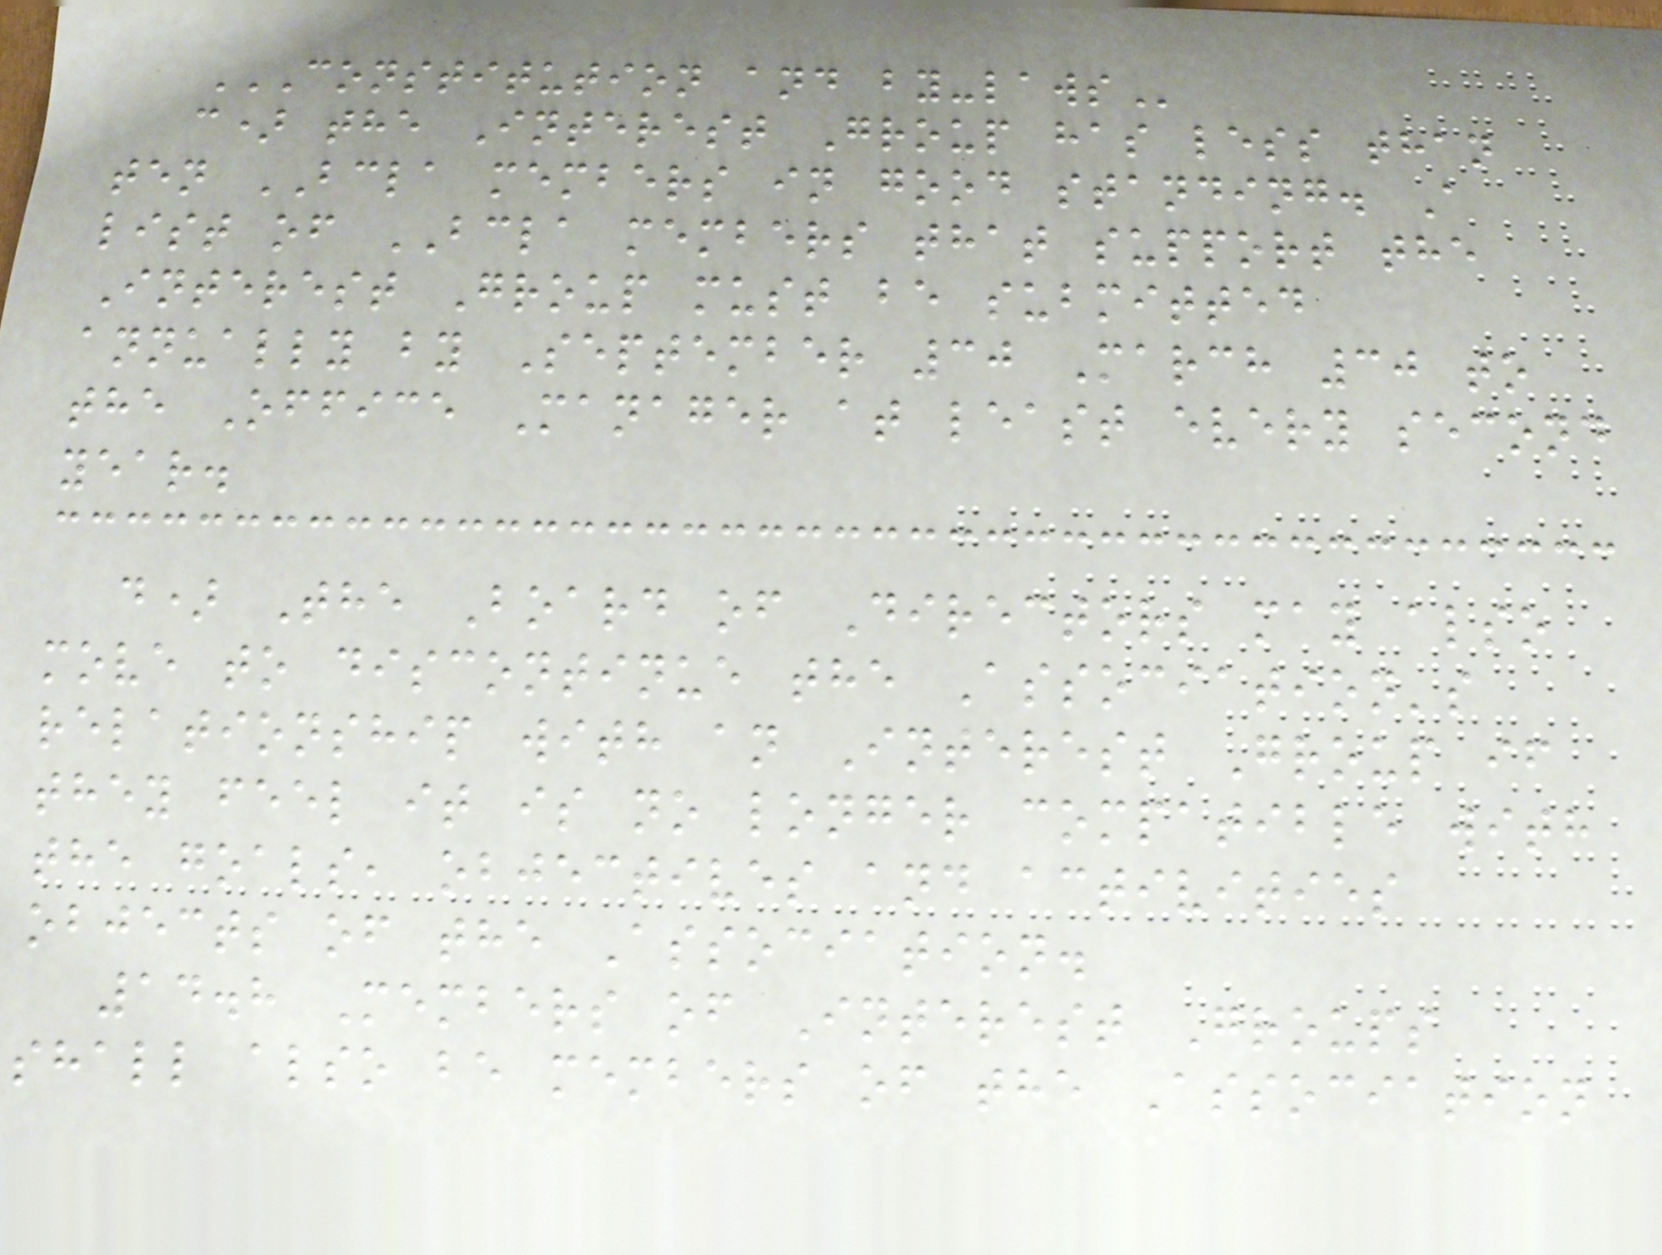CONSTITUTION AND BY-LAWS
c) the Interest Group has less than
ten BCLA members in good standing. A
list of BCLA members that support the
Interest Group must be submitted
annually by September 30 March 30 to
the Office Manager at least every second
year.
d) The Board of Directors may also
move to discontinue the Association's
relationship with an Interest Group if
they feel it is no longer compatible with
the goals, objectives and activities
objects of the Association.
14.8 Members of Interest Groups
shall also be members of the Association
